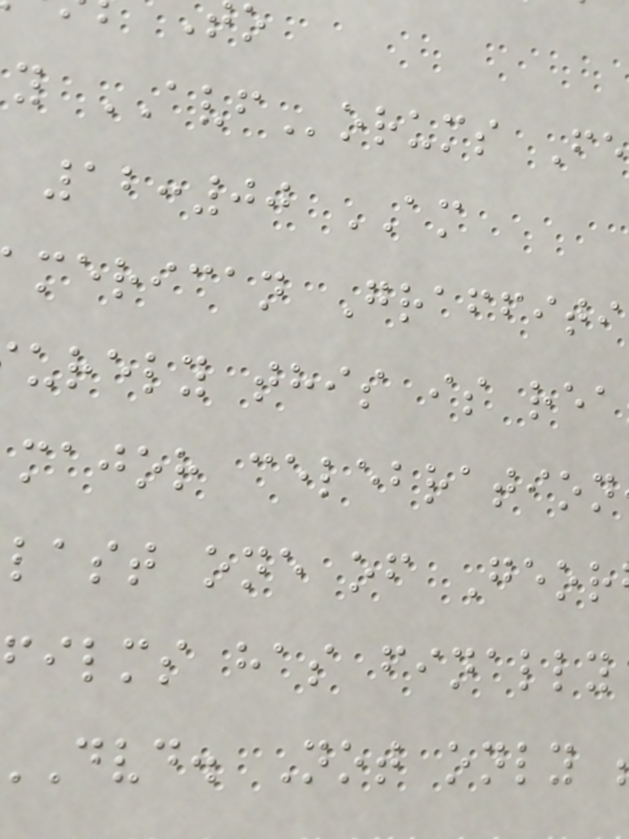y AVForums Fe
12:00 AM
merican Graffiti
urely this is rea
major celebration
last one of Geor
films has finally
dvd. Not only
